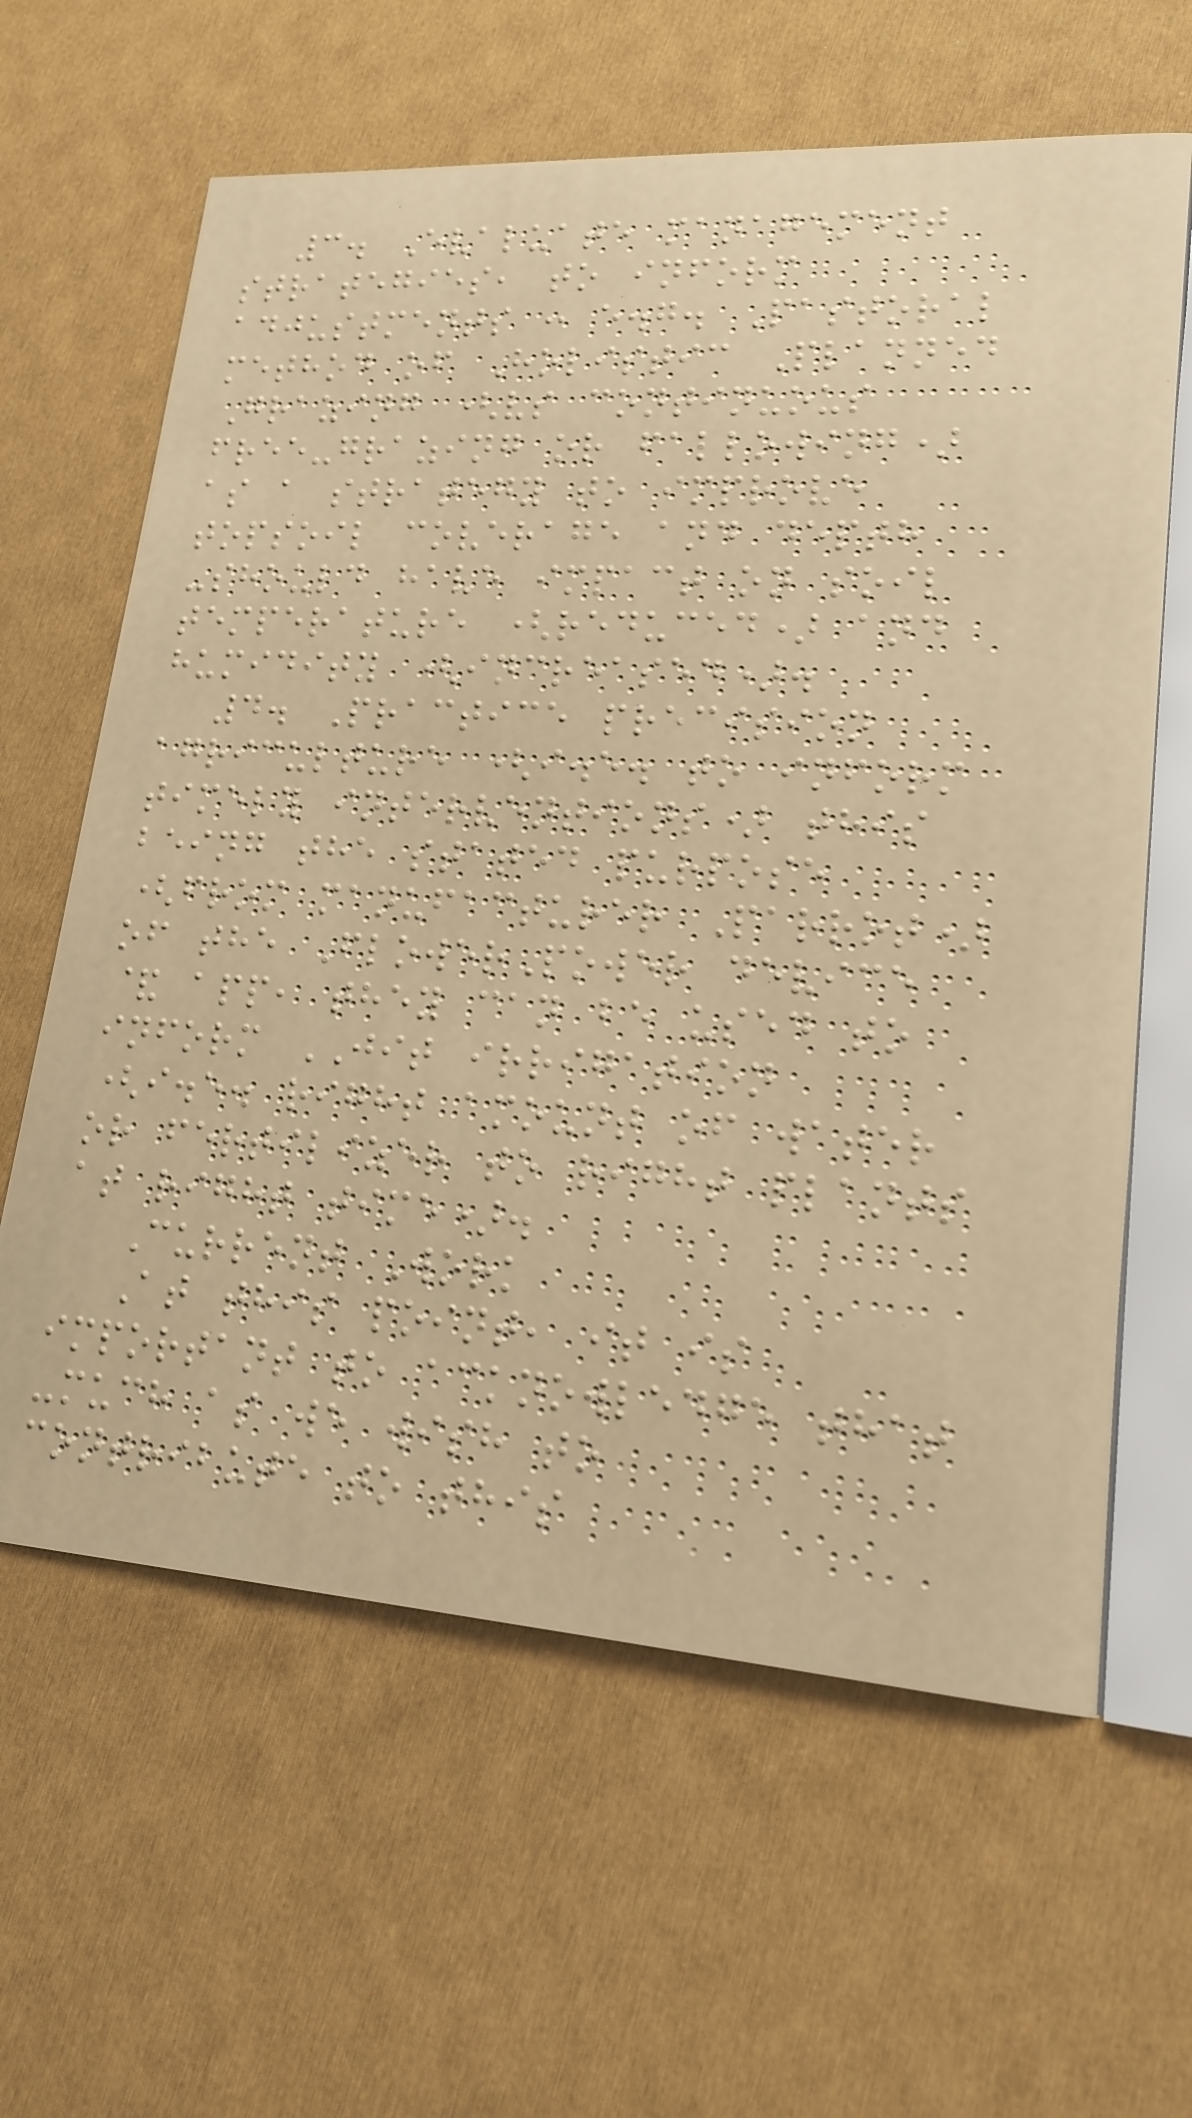3. Evaluate management
strategies, to inform
adjustments : e.g. Pastoral
method of Holistic Planned
Grazing (vs continuous
free-grazing or fallowing)
as a strategy to improve
topsoil coverage and depth
-should have impact on soil
temperature (reduced) and
humidity (increased).
4. Practice precision
agriculture (i.e. to inform
timely interventions) this
being the stated purpose
(from manufacturer Parrot)
of the FlowerPower device
& app, they can be used to
inform JIT irrigation
(i.e. right amount of water
or fertilizer to right plants
at right time).
Current Work
At this point, it is
important to acknowledge that
-much as we wish to
contribute to this
